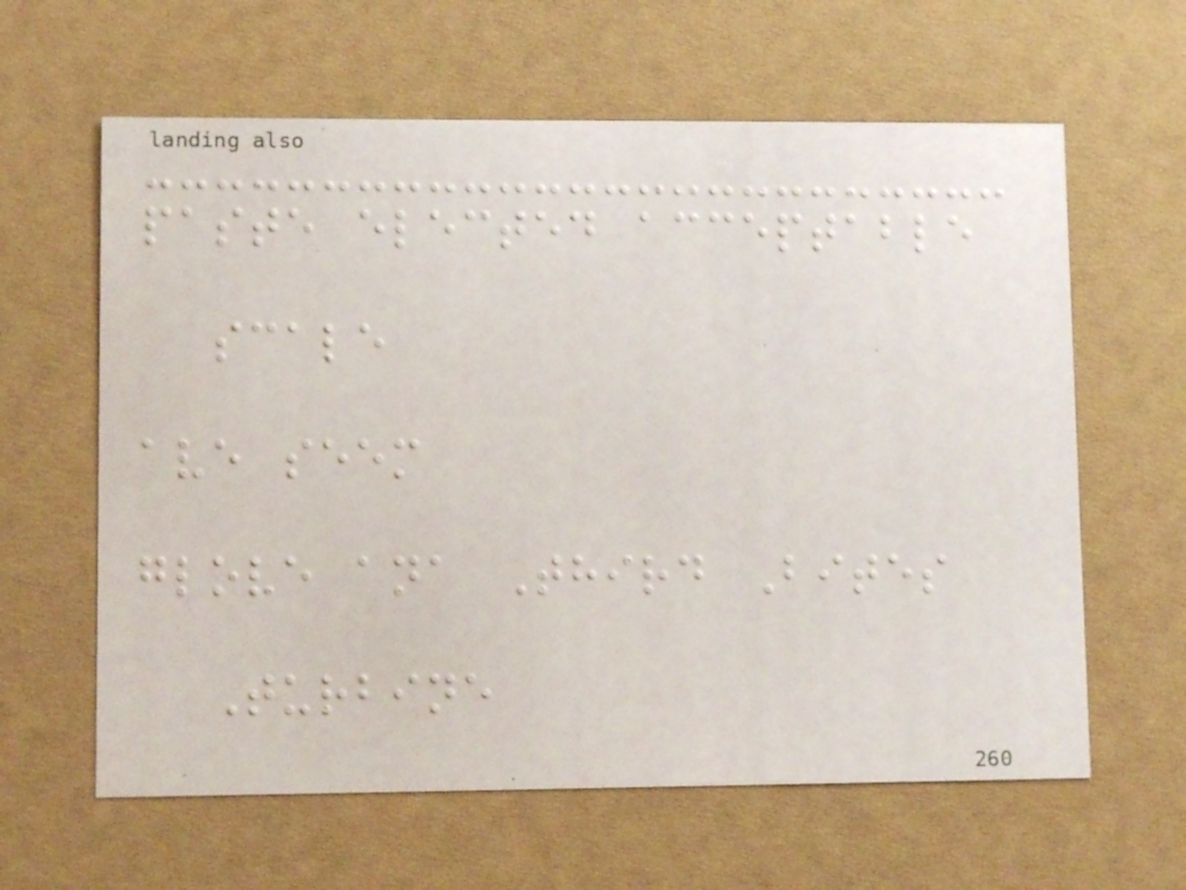paste elected acceptable
scale
ave seem
glove ana Third Bites
Turbine
